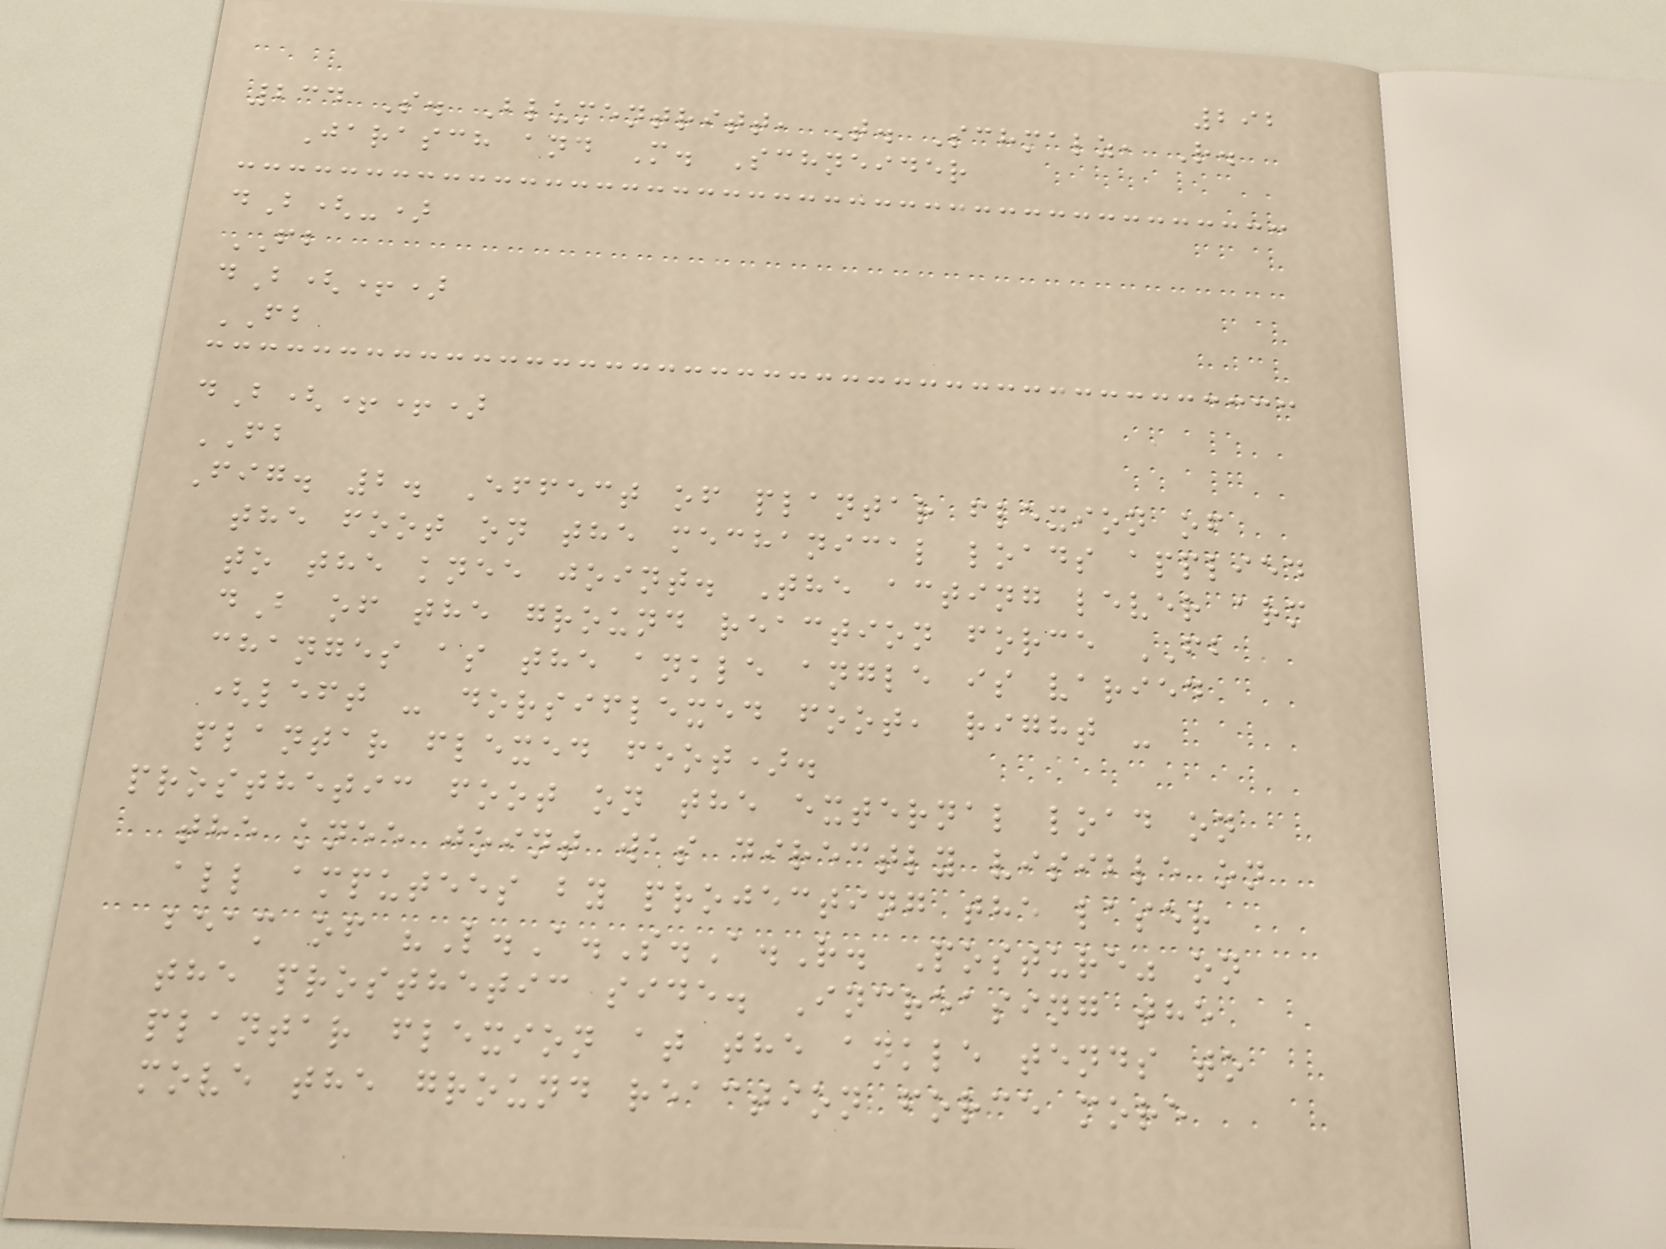292
234 S. Blumentritt, T. Schmalz, R.
Jarasch and M. Schneider
dB(-)
FB
dB(+)
FB
dB(++)
FB
Fig. 2. Effect of plantar flexion of
the foot on the mechanical loads applied
to the knee joint. The acting lever arm
dB of the ground reaction force FB
changes as the ankle angle is varied
(left - dorsiflexed foot, right -
plantar flexed foot).
prosthetic foot on the external load on
the knee joint was directly visible on
all amputees by projecting the laser
beam of "L.A.S.A.R. Posture" on
the prosthetic side. Increasing the
plantar flexion at the ankle tends to
move the ground reaction force more
